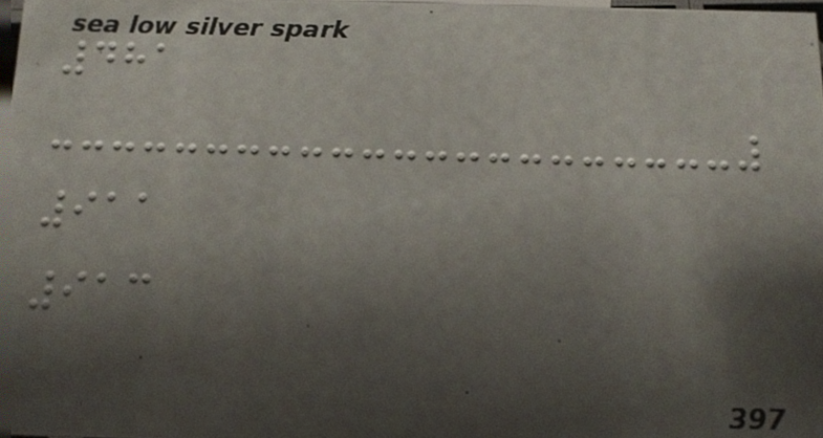481
911
913
